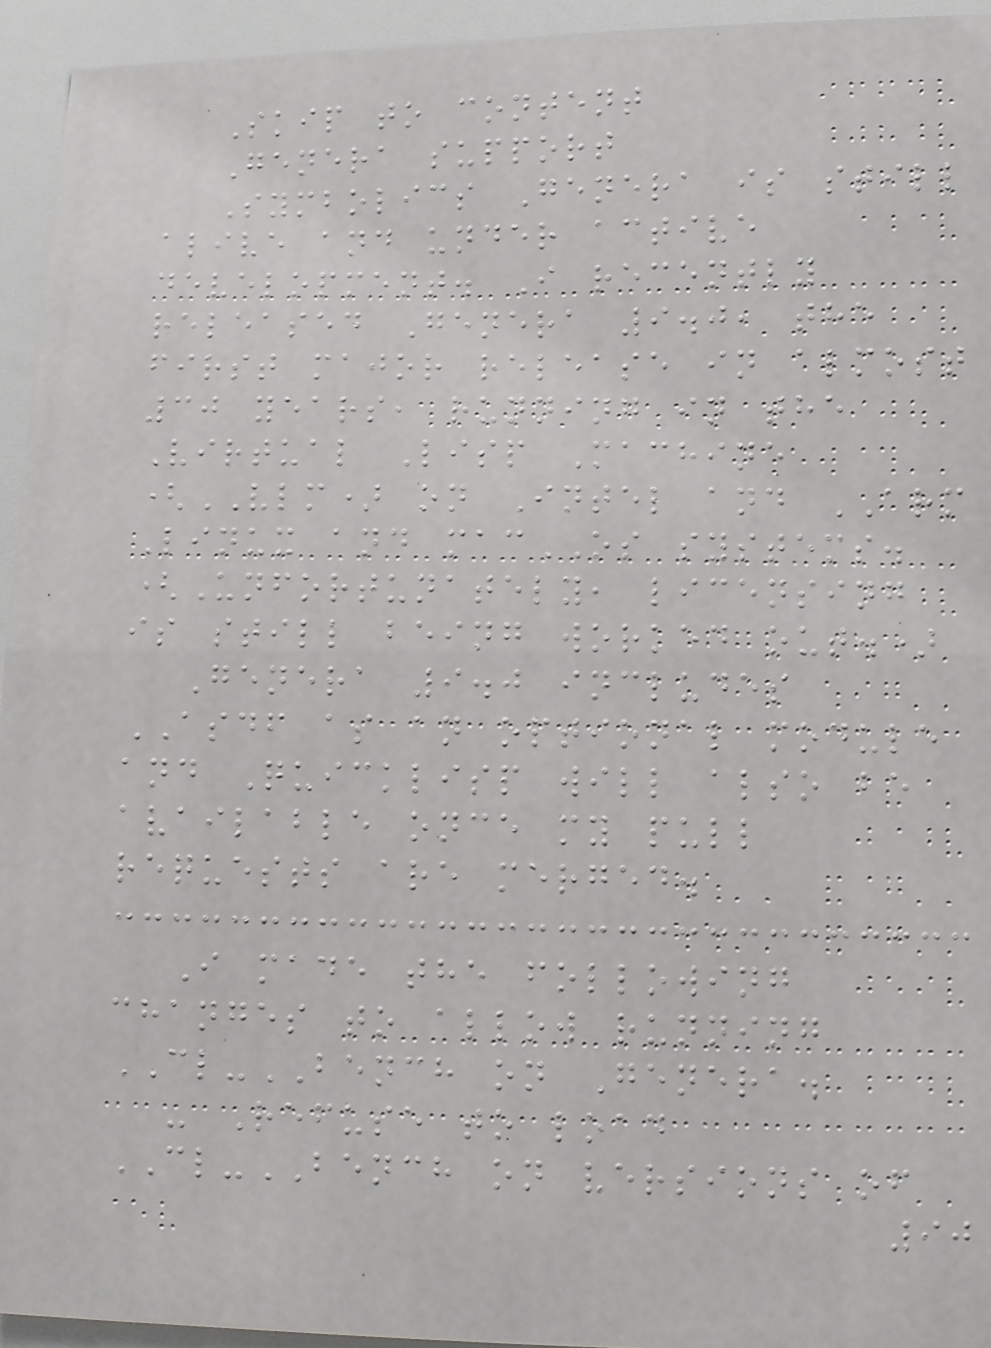Skip to content
Genera support
Symbolics Genera is still
alive and under active
development. I recently
released Genera 9.0, the
first major release in almost
30 years, running in the
Virtual Lisp Machine
(VLM) on Intel and ARM
Linux and macOS systems.
(Unfortunately, licensing
is still being worked out.)
Genera 9.0 includes
ASDF as an optional module
and Quicklisp will also be
available once my pull
requests are merged.
I made the following
changes to allow running
CL-BENCH on Genera.
- Refuse to load
CL-BENCH on versions of
90
